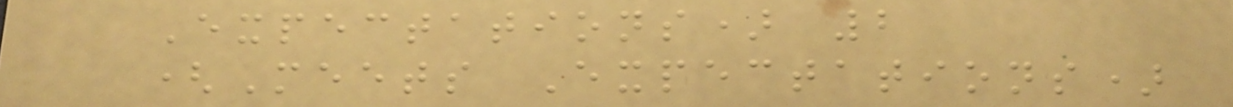Expectations) 2
(Meets Expectations)
